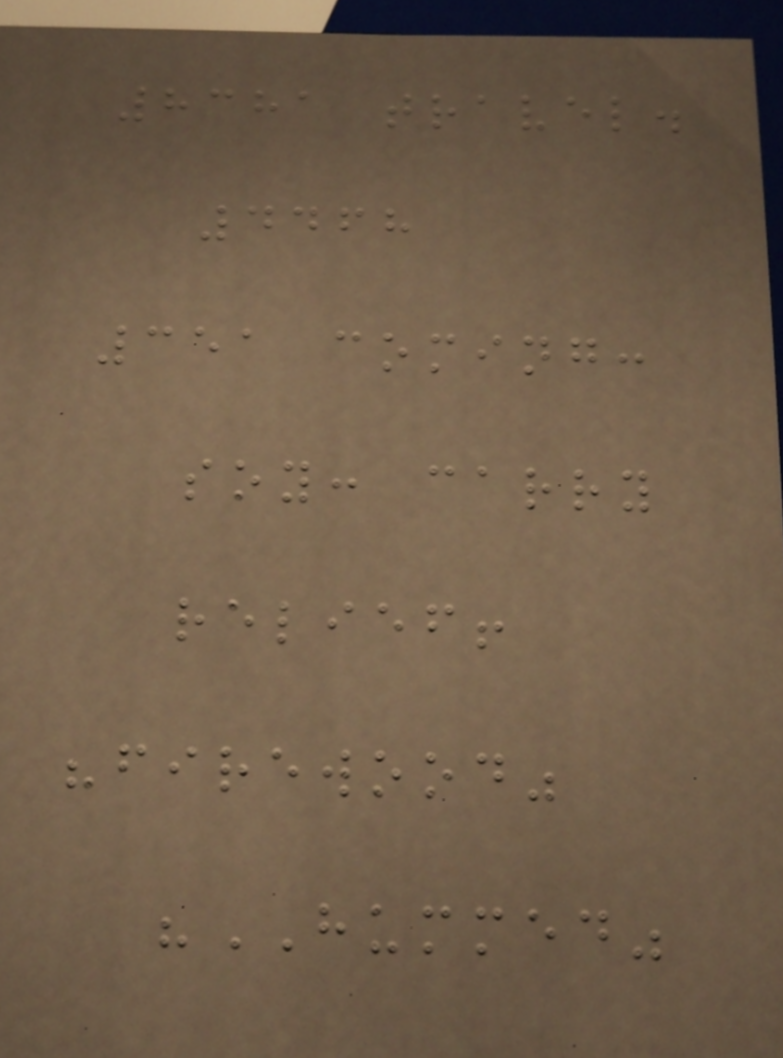8381 travel.
4468
351 coming:
soy: carry
relief!
"firewood"
"HUMMED"
